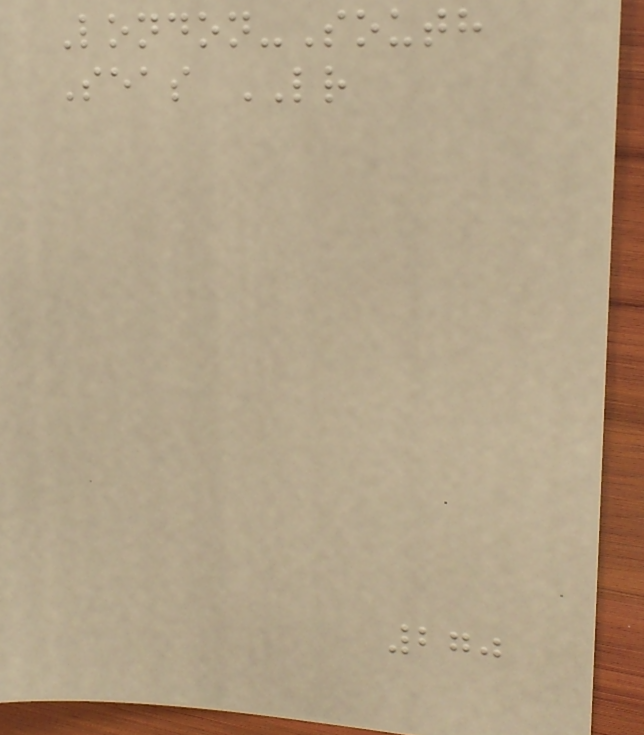London-South
Seas LR
270
